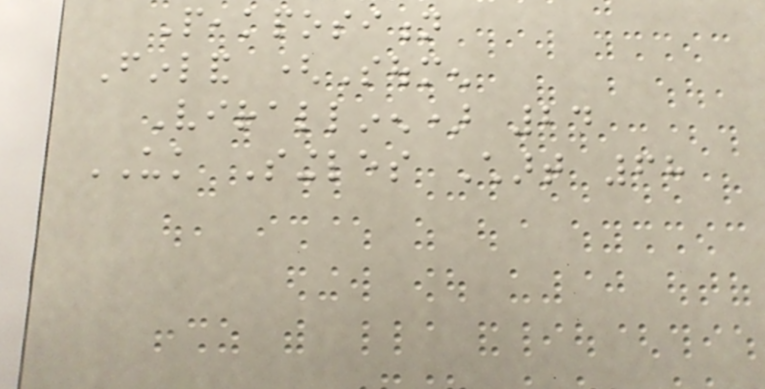Peakposition
Finland (Soumen
Virallinen) 24
UK Singles Chart 68
